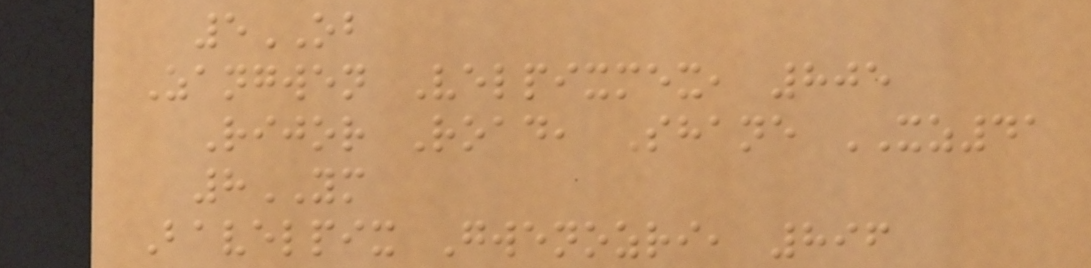5OB
Zangwen Velpixmex, 805
Rijor Road, Shane XZ41
8YM
Bavelpix Gwenozri, 896
